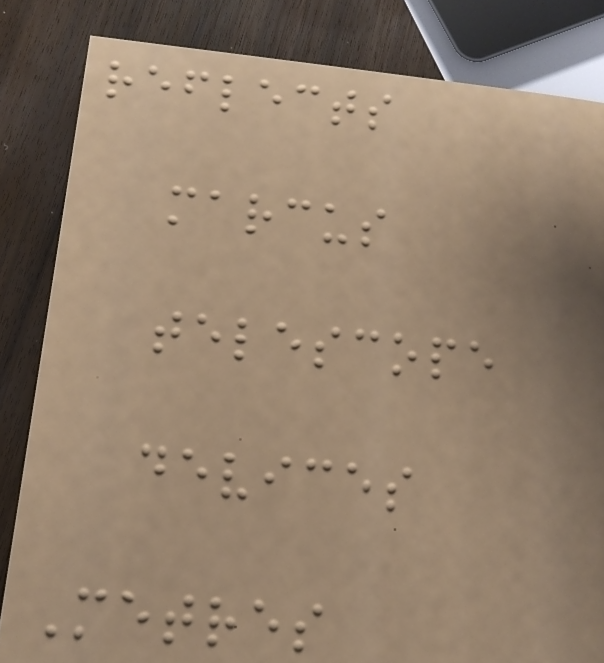reflects
marcus
telescope
devices
Metres
